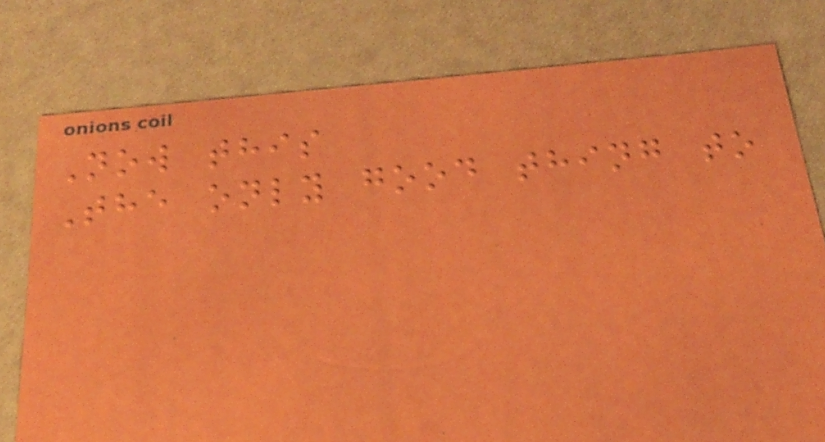Now this
The only good thing to
